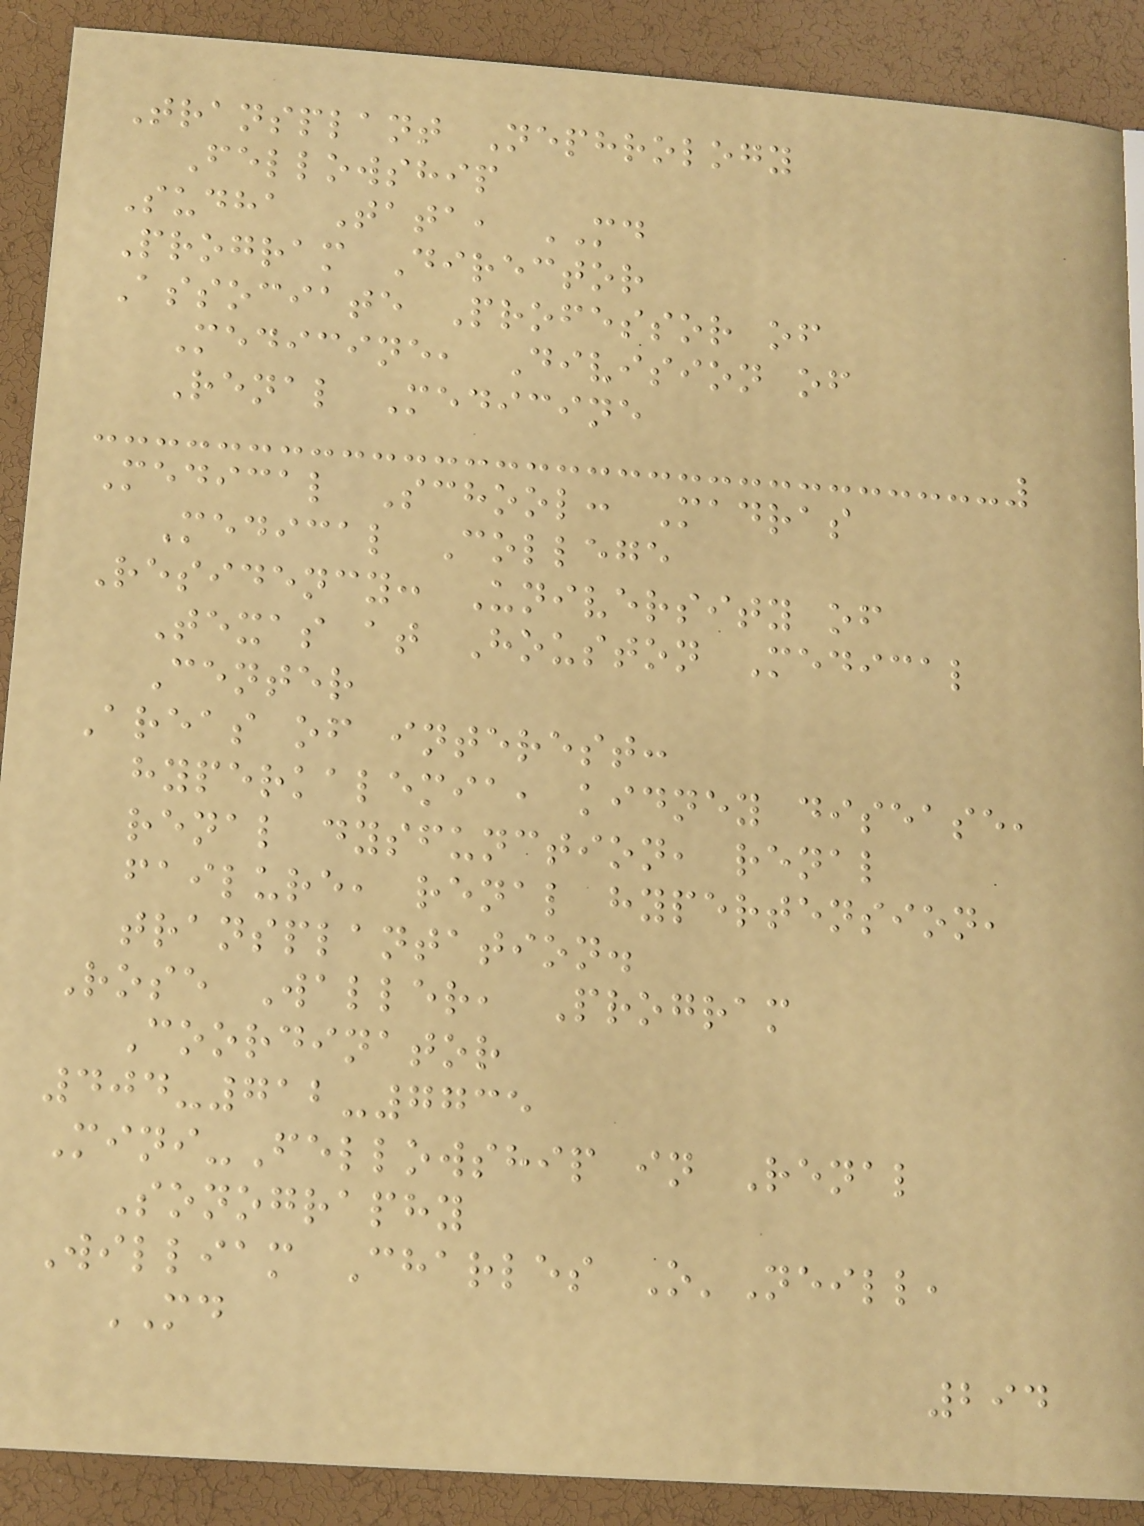Transplant Nephrology
Fellowship
Sudha Tata, MD
Program Director
Associate Professor of
Medicine, Division of
Renal Medicine
Medical School: Madras
Medical College
Residency: University of
Texas at Houston Medical
Center
Areas of interest:
hyperkalemia, kidney disease,
renal dysfunction, renal
failure, renal hypertension,
transplantation.
Rose Waller, Program
Coordinator
404-712-7735
Mini-Fellowship in Renal
Sonography
William Charles O'Neill,
MD
294
